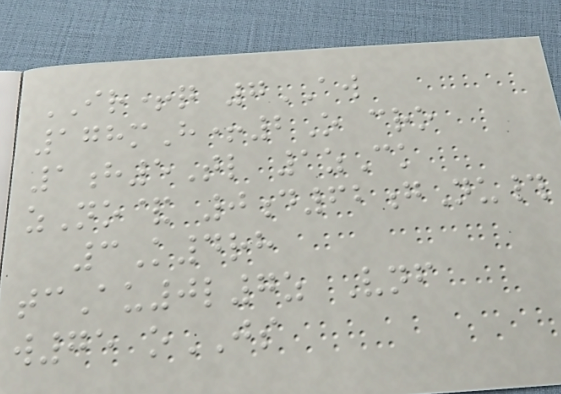IR+q 7AW
178mH+2O cro
1h5Tl 1zCk
zNo& 0d62gNu#
3K4rh
tcAu0l7z Vnf
w75 oJS
